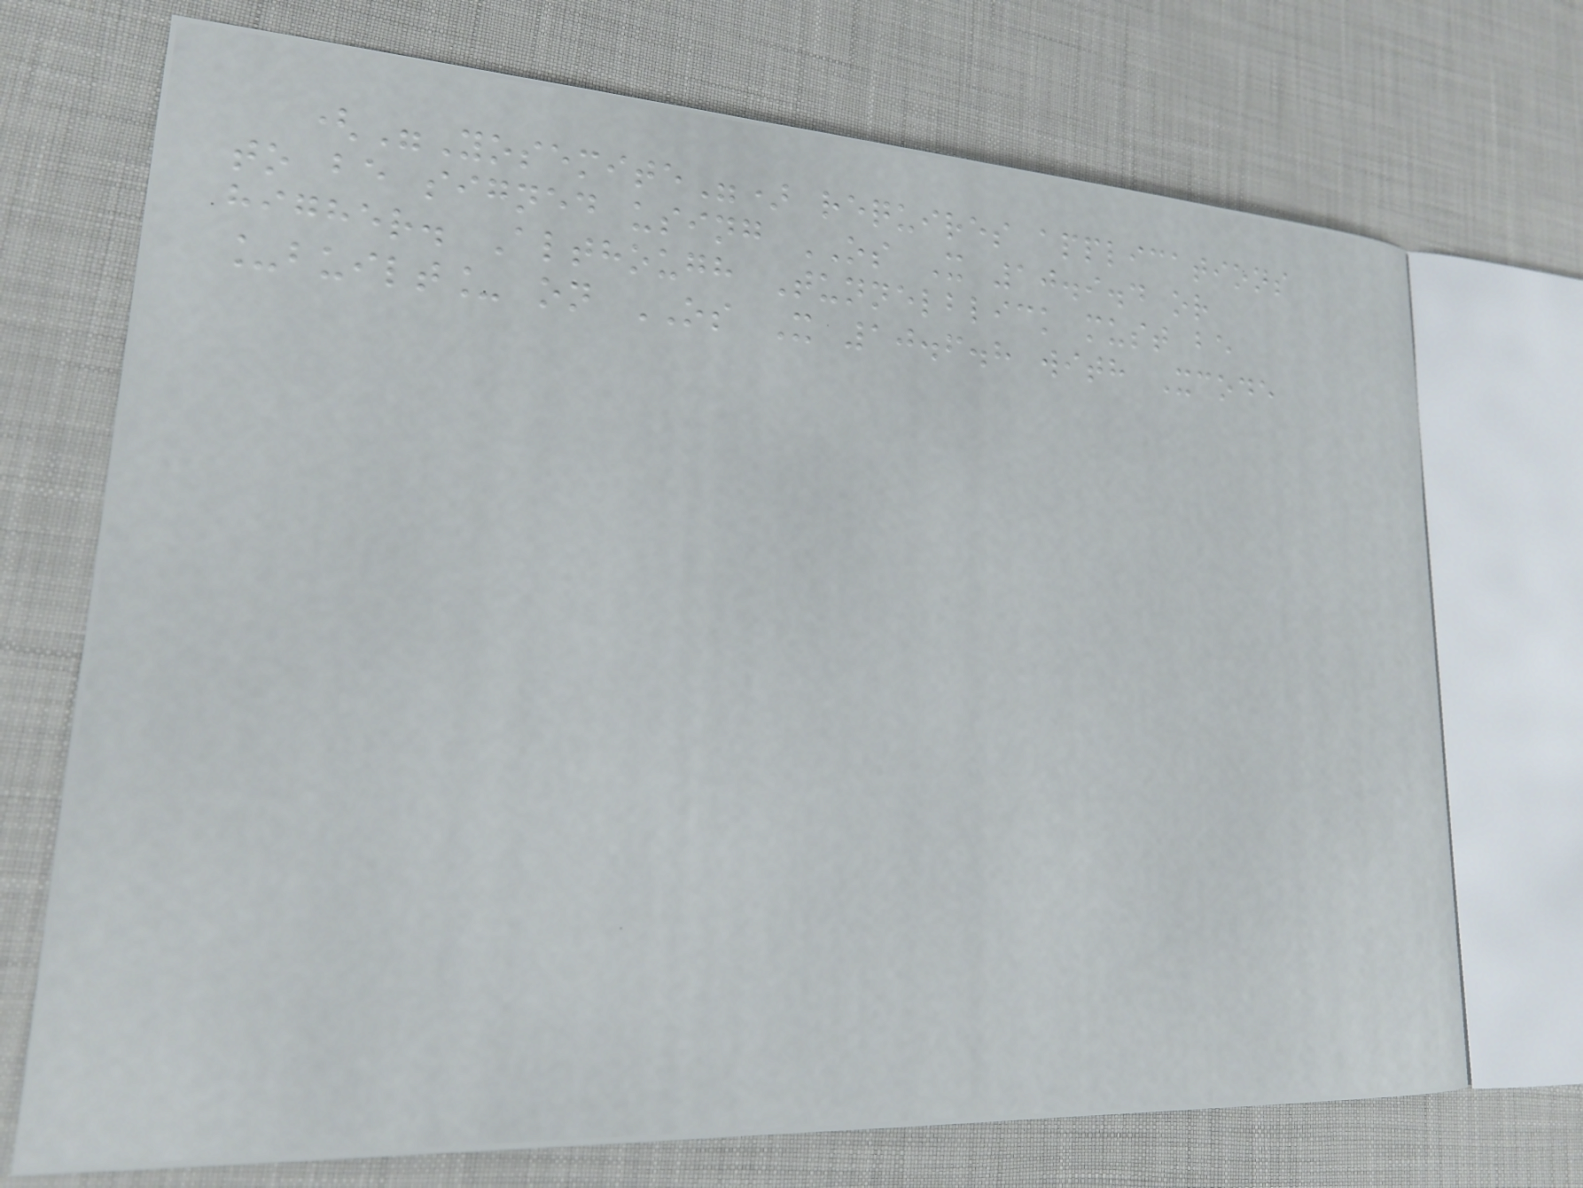("Yosemite") requires applications
to be signed using OS X 10.9.4 or
higher. Although Tunnelblick must be
_built_ on OS X 10.6.8 with Xcode
